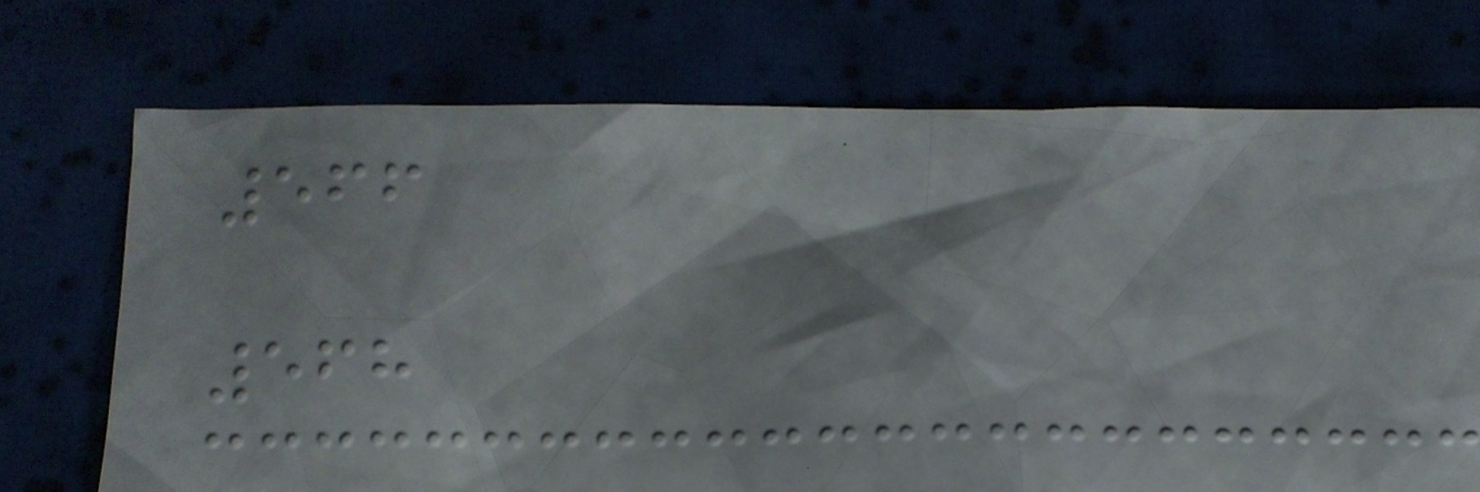566
568
